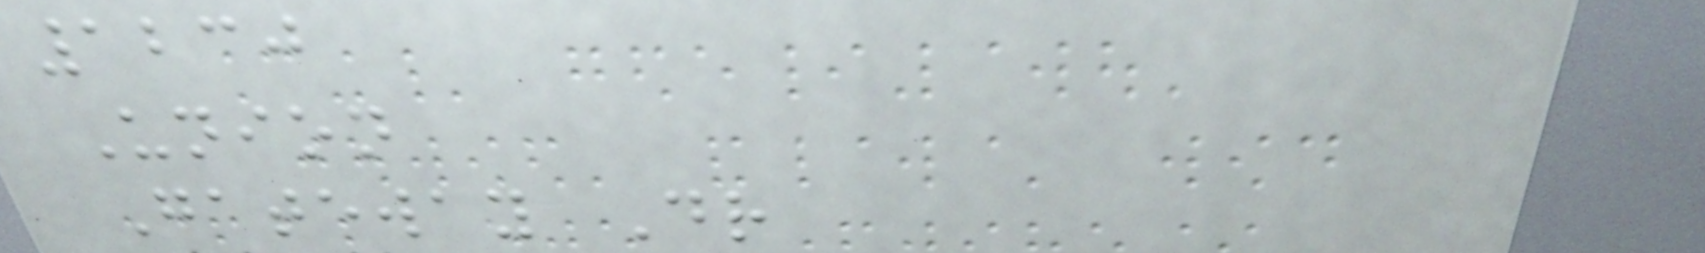1230
Union
Gateway Dr
